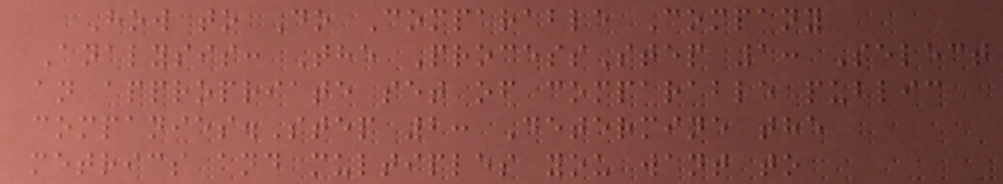How to Do Comparable Company
Analysis: The ProcessStep 1: Select
an appropriate set of comparable public
companies.Step 2: Determine the
metrics and multiples you want to
